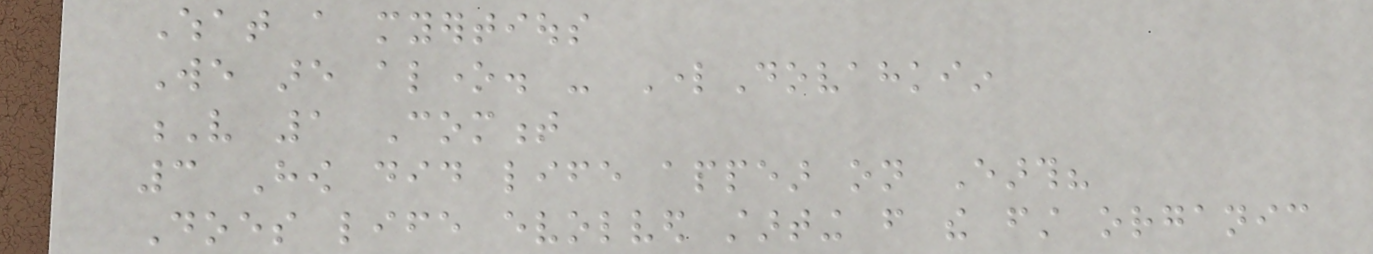What a myertious
We are alone. - LordDovahkiin
V 1 Comment
3 How did life appear on Earth?
Does life evolved starting from the first organic
